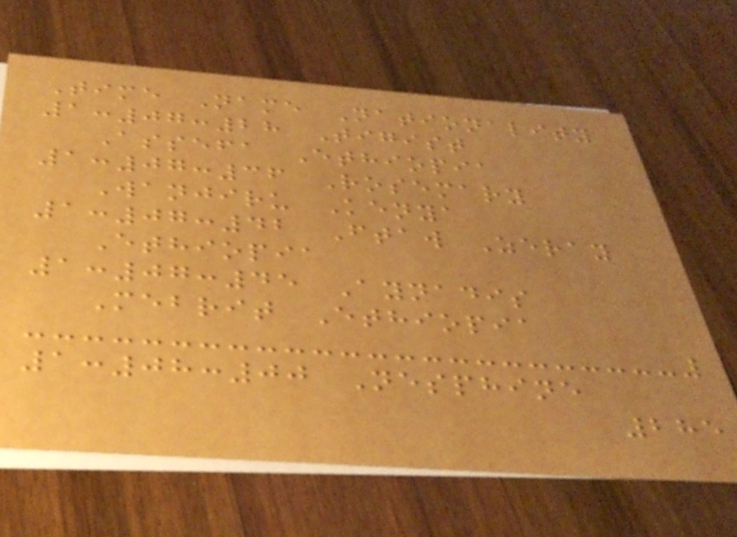Time Name Nationality
1:07:28 Tigist
Assefa Ethiopia
1:07:36 Rosemary
Wanjiru Kenya
1:07:42 Ftaw Zeray
Ethiopia
1:07:45 Aynadis
Mebrit Ethiopia
1:08:00 Nesphine
285
